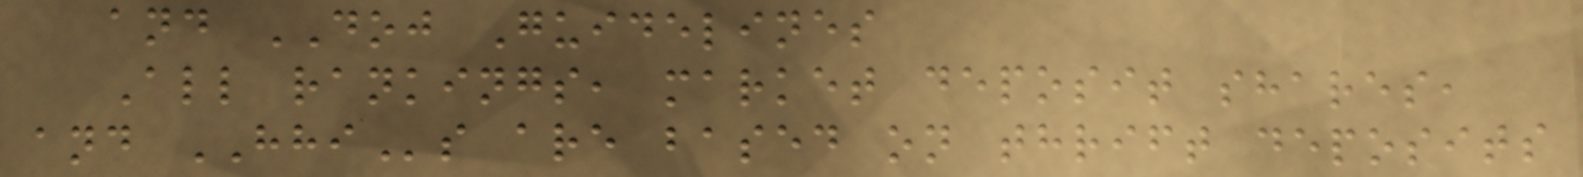and DOJ Guidelines
All rankings, market deposit shares,
and HHIs are based on thrift deposits
